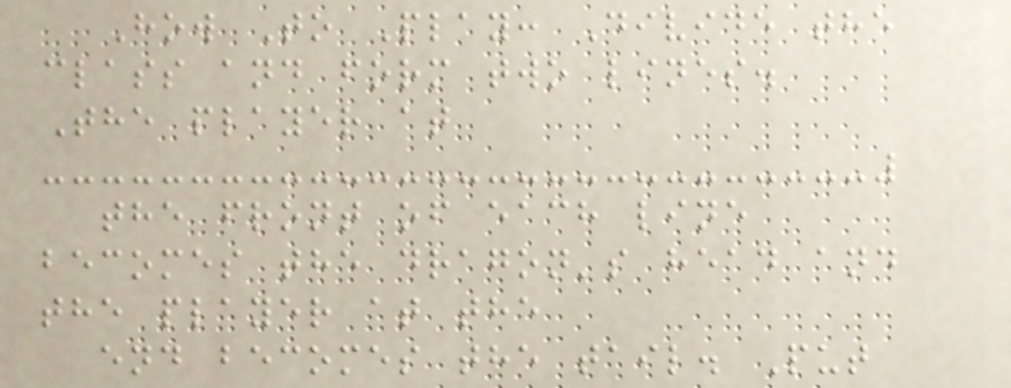How To Play: Divide the
class and form two lines.
The player at
the front of each line
becomes the dragon's head and
the player at the
end becomes the tail. Put
